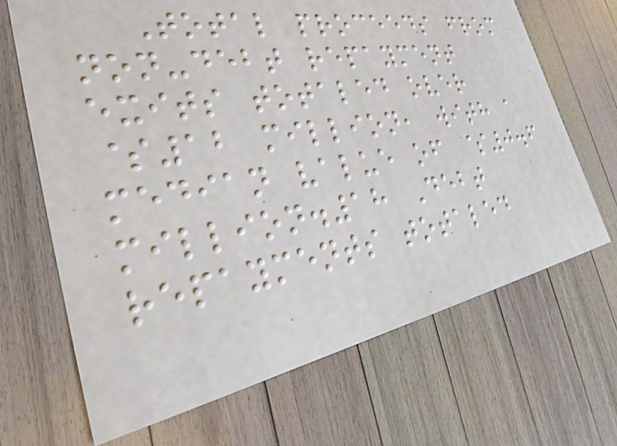Total proceeds from
non-debt repayment
exits totaled over
$12 million, with a
median value of $0.6
million.18 Debt
repayments totaled
